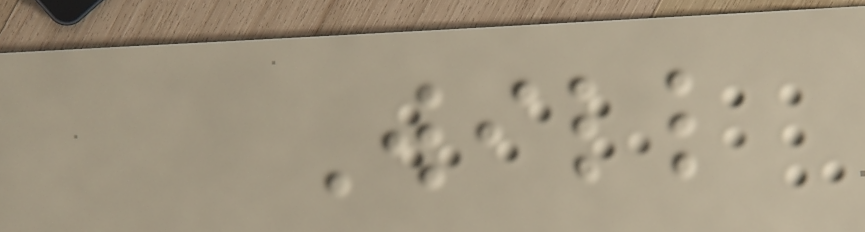Will
